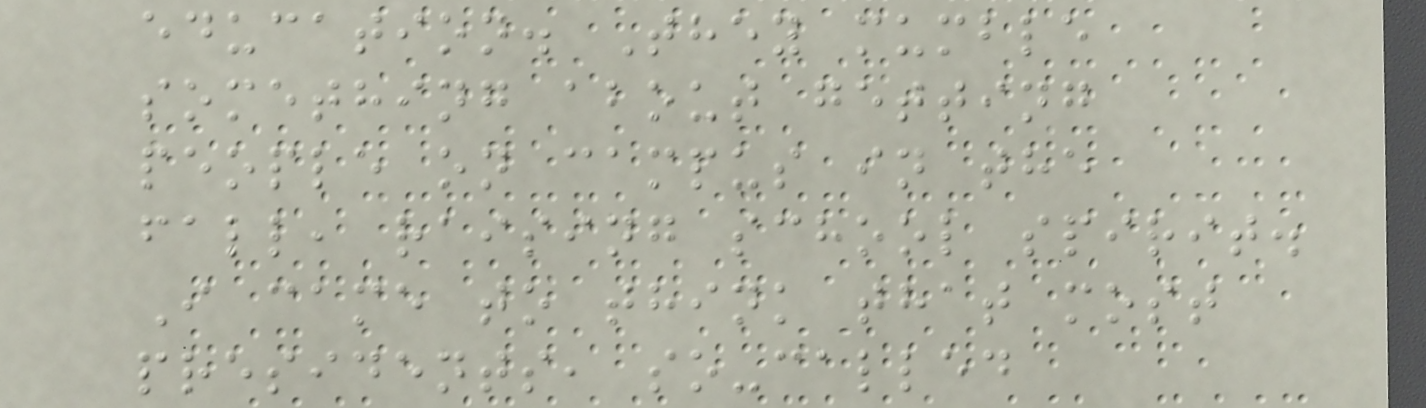education. They mumble
something about getting
people on campus in the
fall, raising school spirit.
I came to think that most
presidents, so-called
